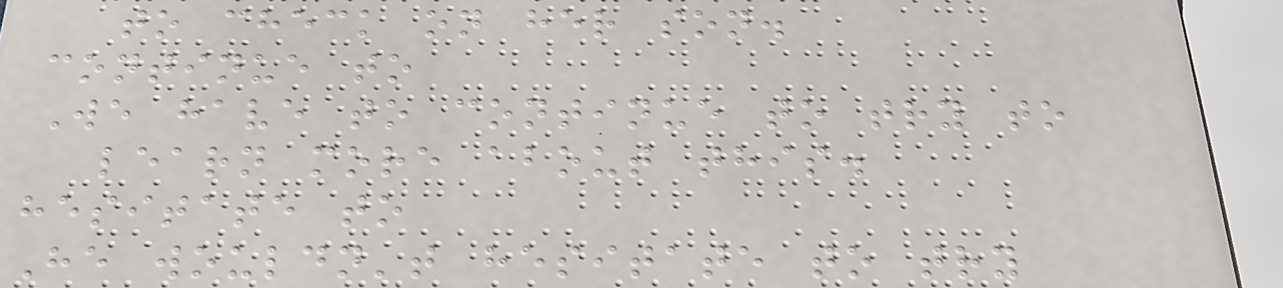to check on her son.
continue to
We have to continue to try to
learn more about this.
hesitate to
He wouldn't hesitate to try
